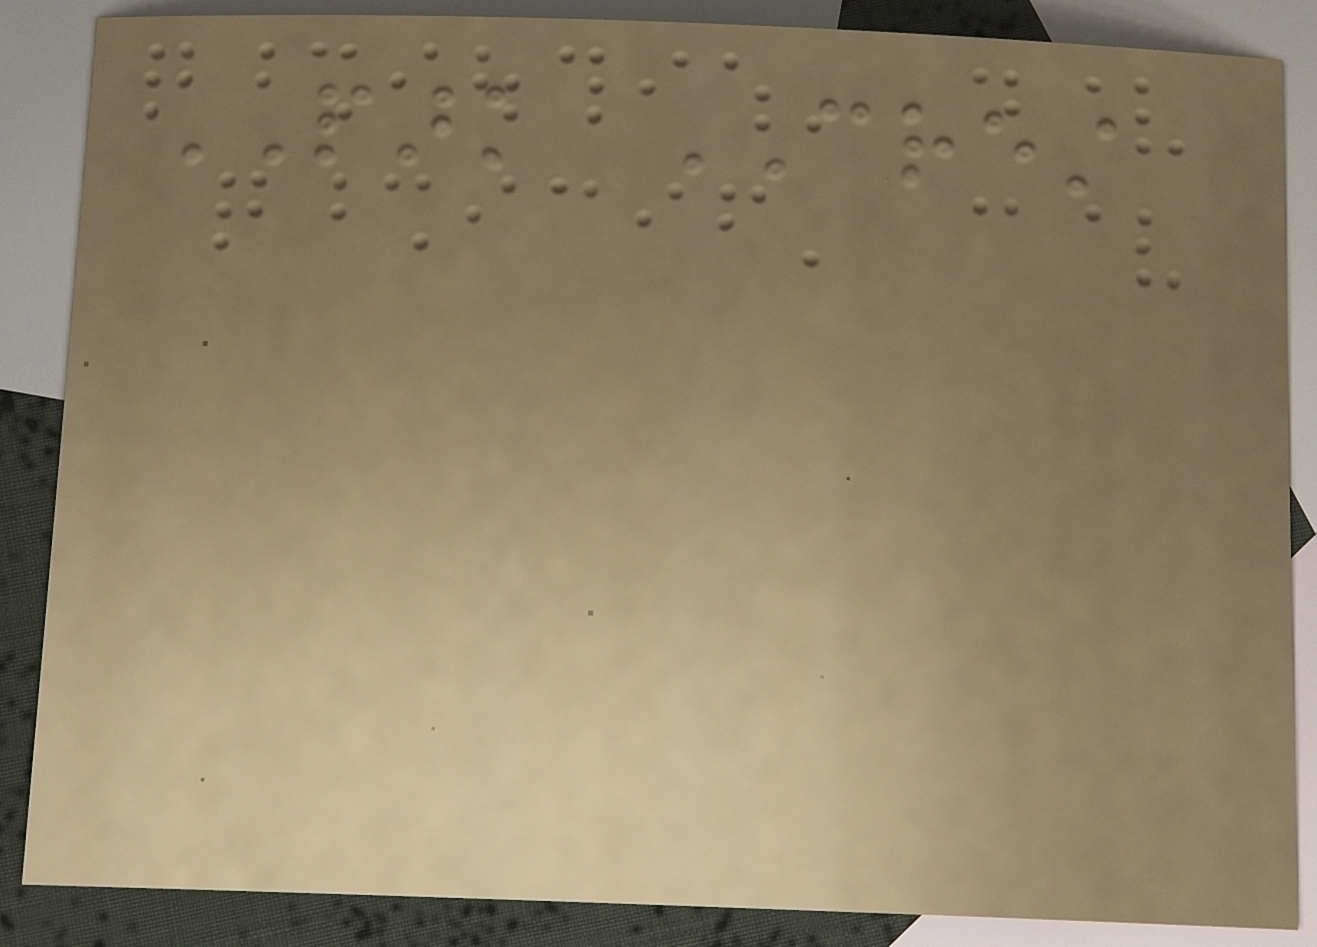PARK CREST
